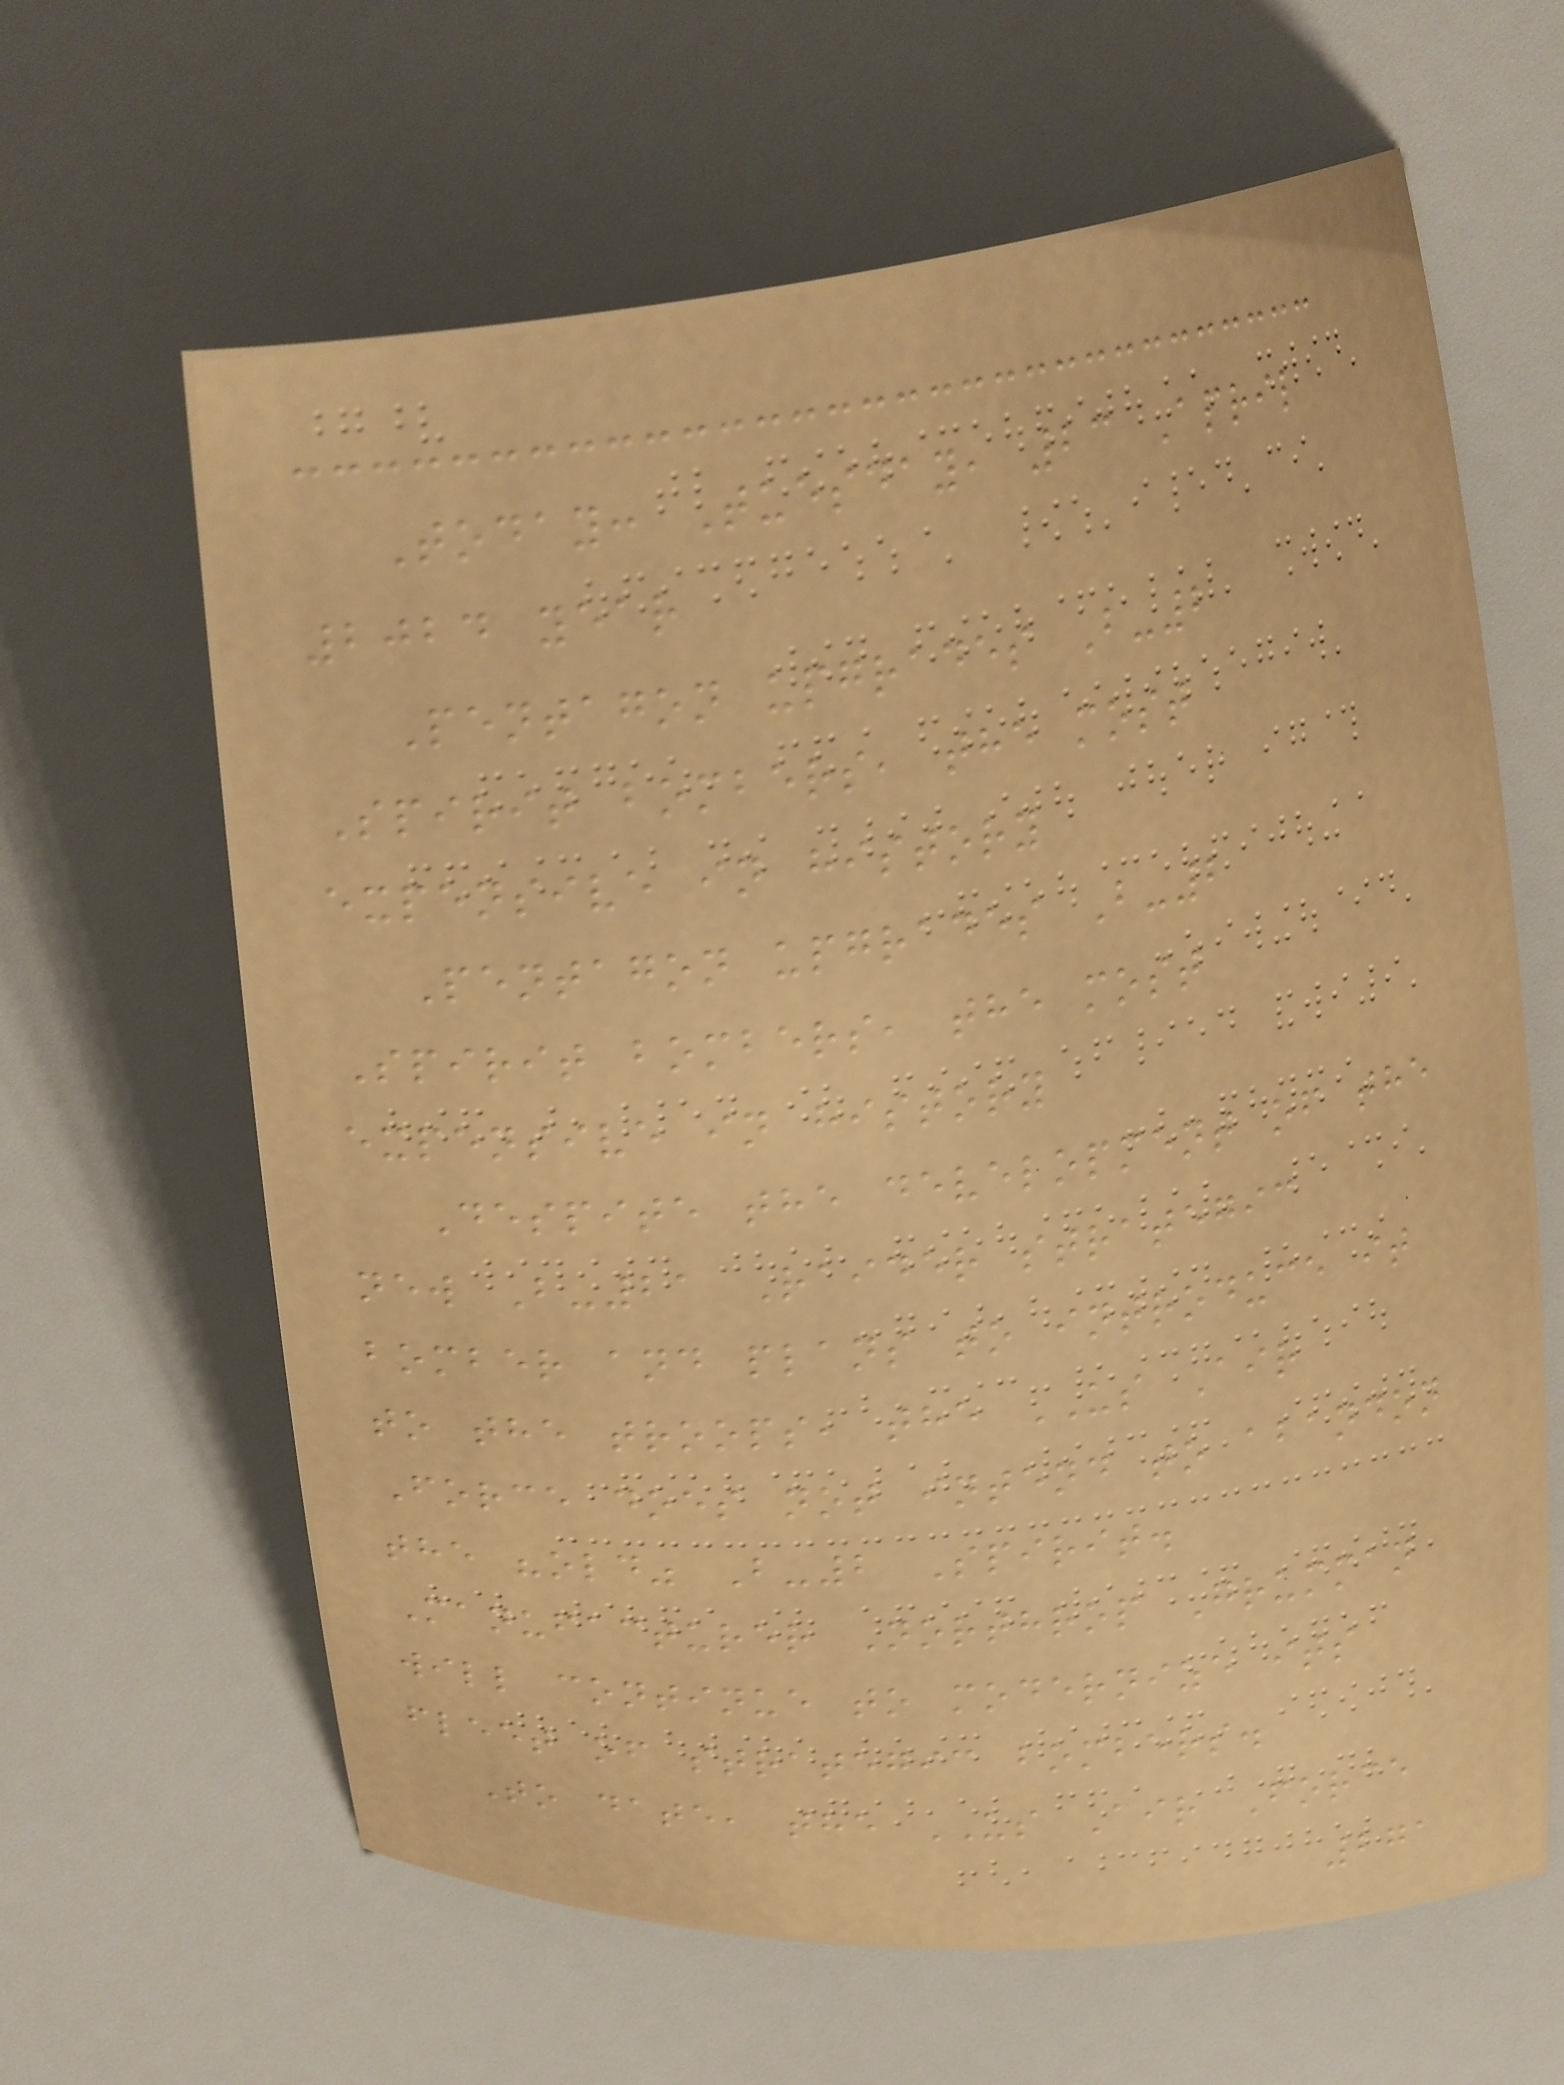Today: Tuesday, 23 April
2024 year
Pentagon upgrades B-2
Spirit bombers, the most
expensive in history
Pentagon upgrades B-2
Spirit bombers, the most
expensive in history
Despite the development of the
new B-21 Raider strategic
bomber and plans to introduce it
to the troops, the US Air
Force does not intend to abandon
the "old" B-2 Spirit.
Manufacturer Northrop Grumman
will continue to modernize its
fleet of strategic bombers.
To date, the US Air Force
271
